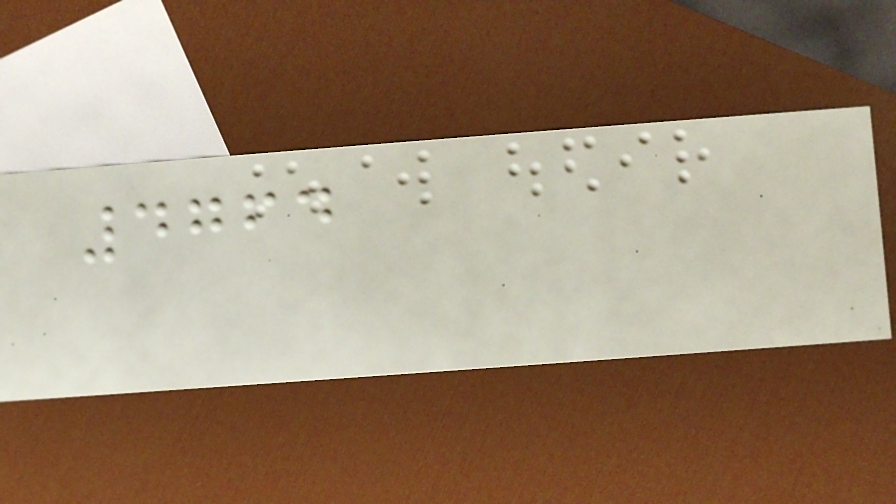4764
